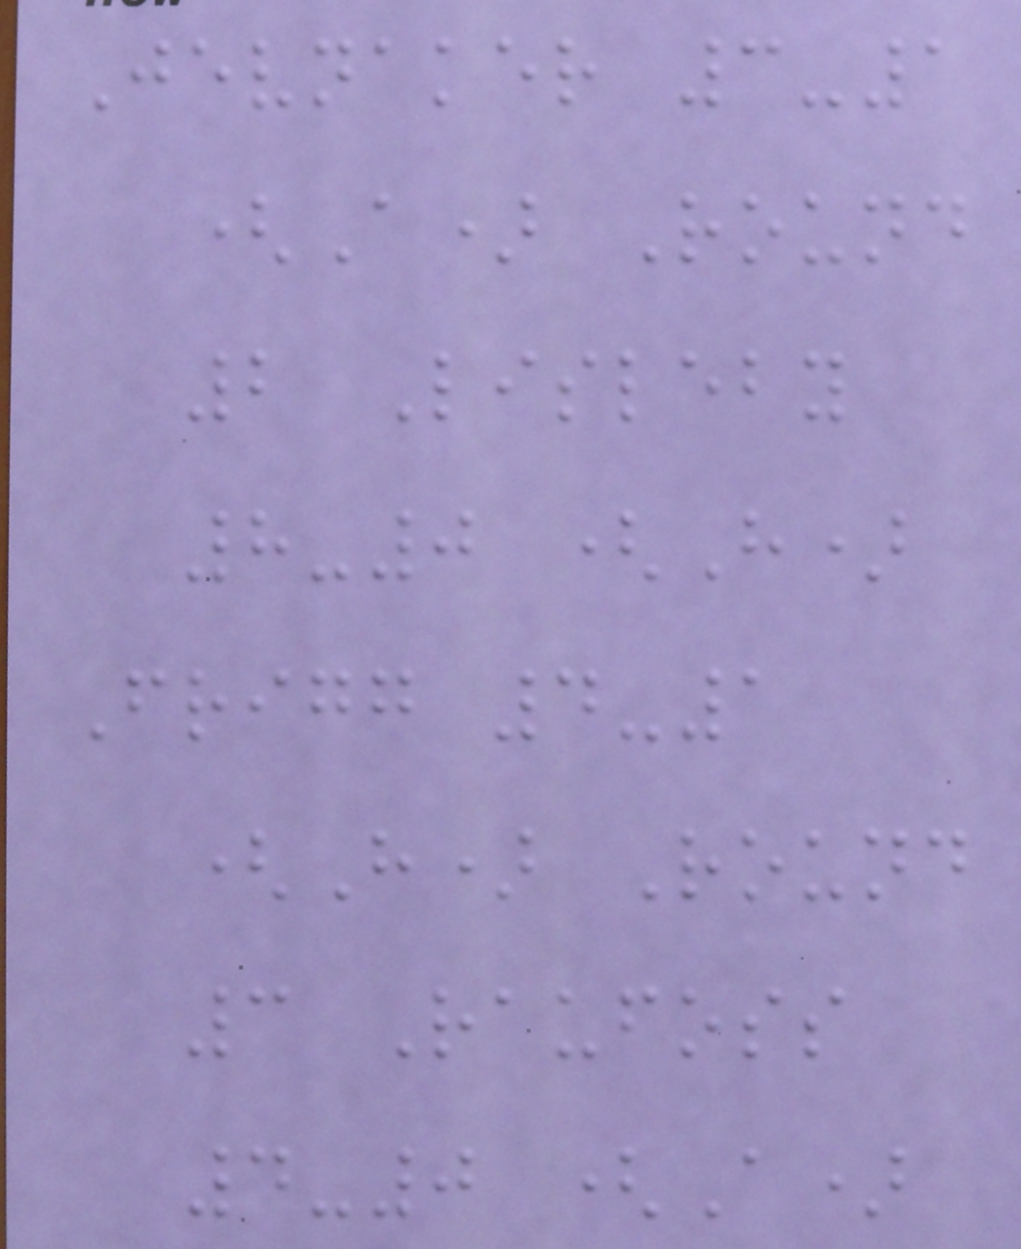Jevnaker 3-1
(A) Round
2 Lisleby
8-0 (H)
Frigg 4-1
(H) Round
3 Raufoss
4-0 (A)
